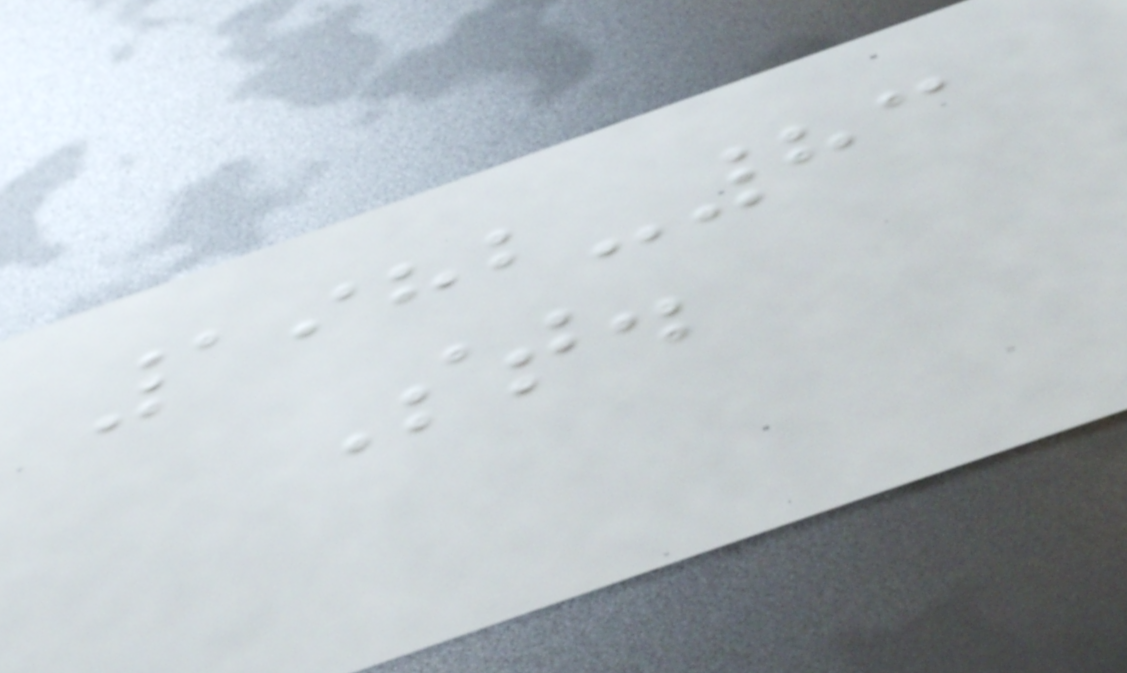1982-83
St.
